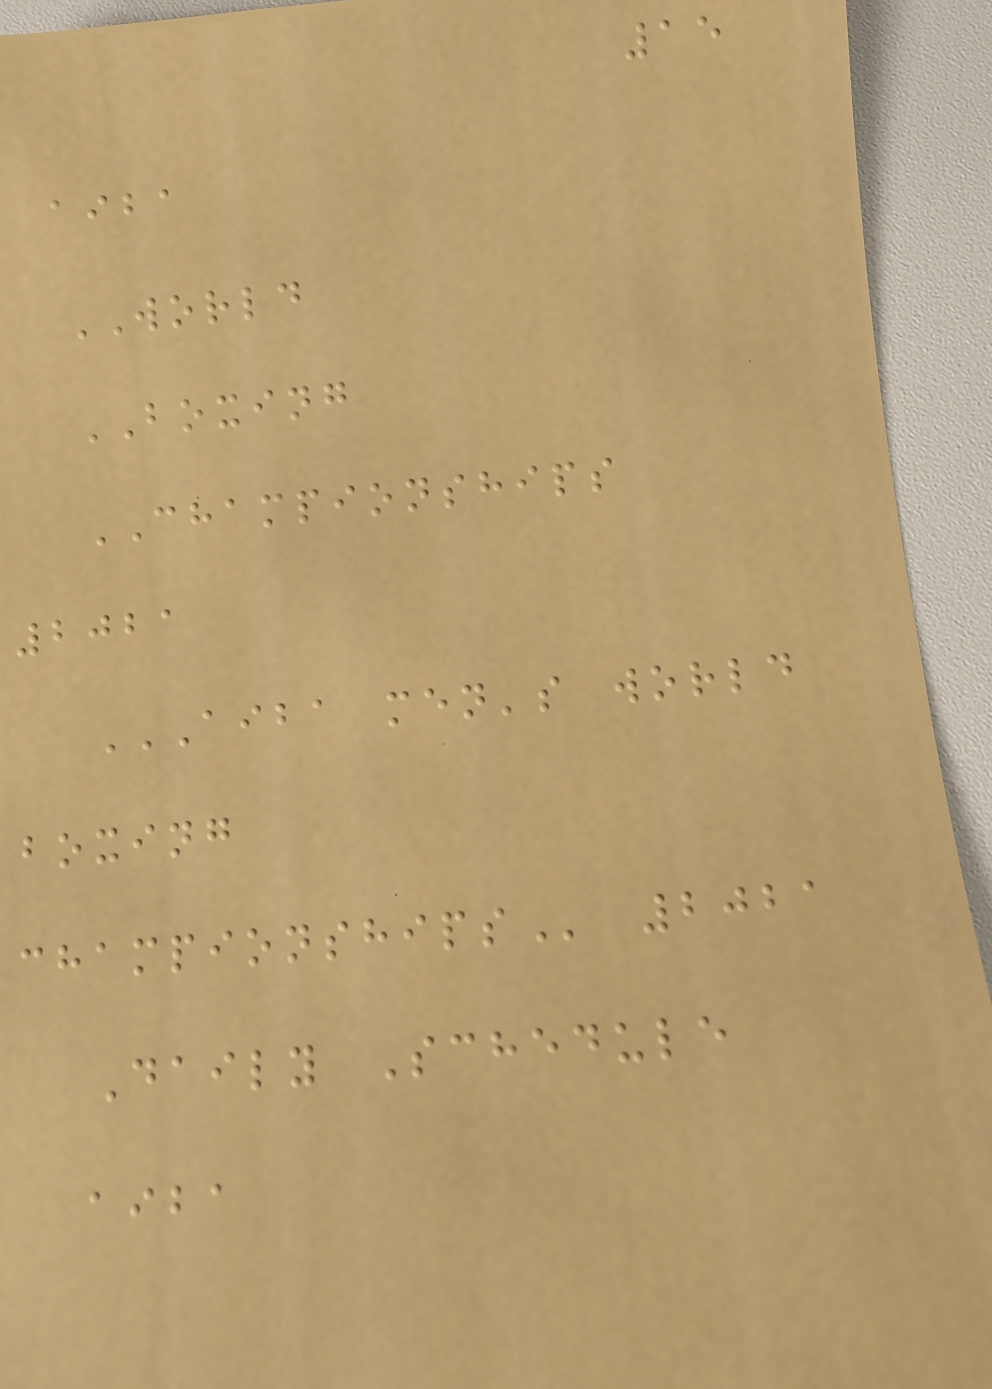15
aiba
WORLD
BOXING
CHAMPIONSHIPS
2021
AIBA MEN'S WORLD
BOXING
CHAMPIONSHIPS 2021
Daily Schedule
aiba
